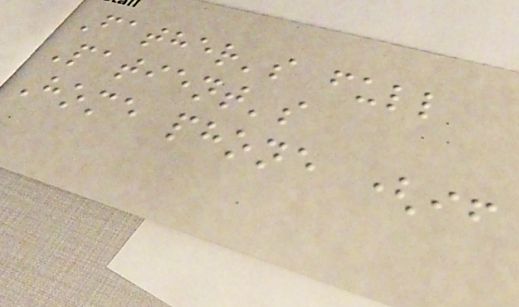Father's full
Patient's
Home phone (if
